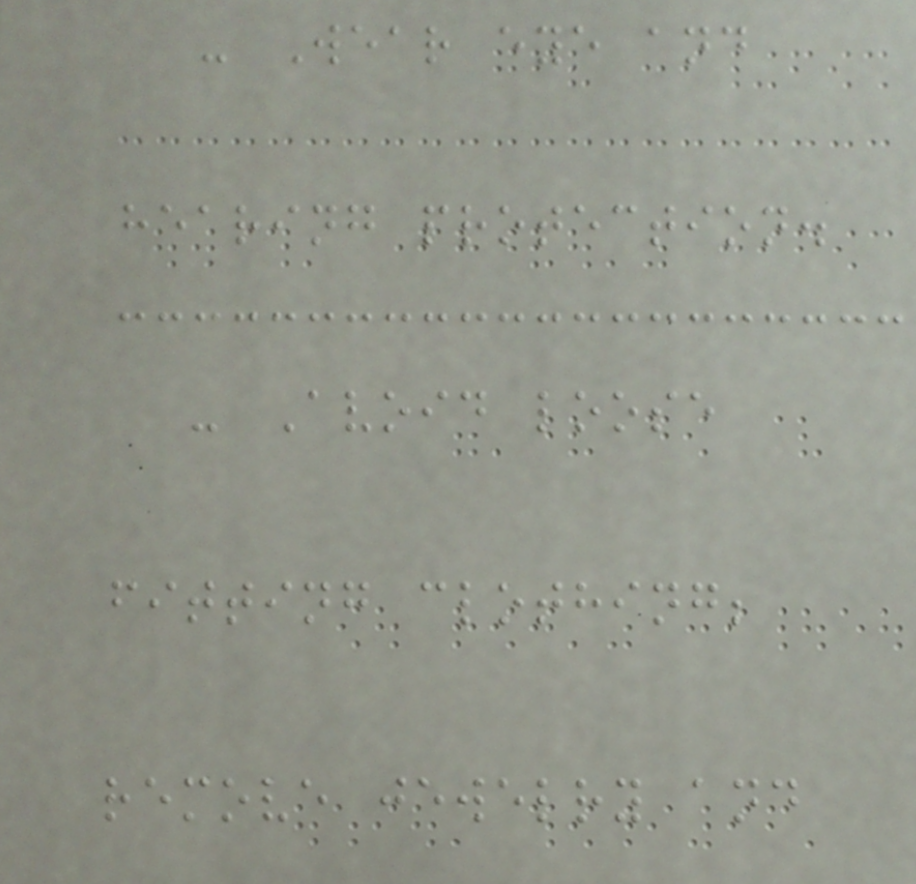- Wear eye and
hearing protection.
- Avoid loose
fitting clothing;
remove jewelry and
